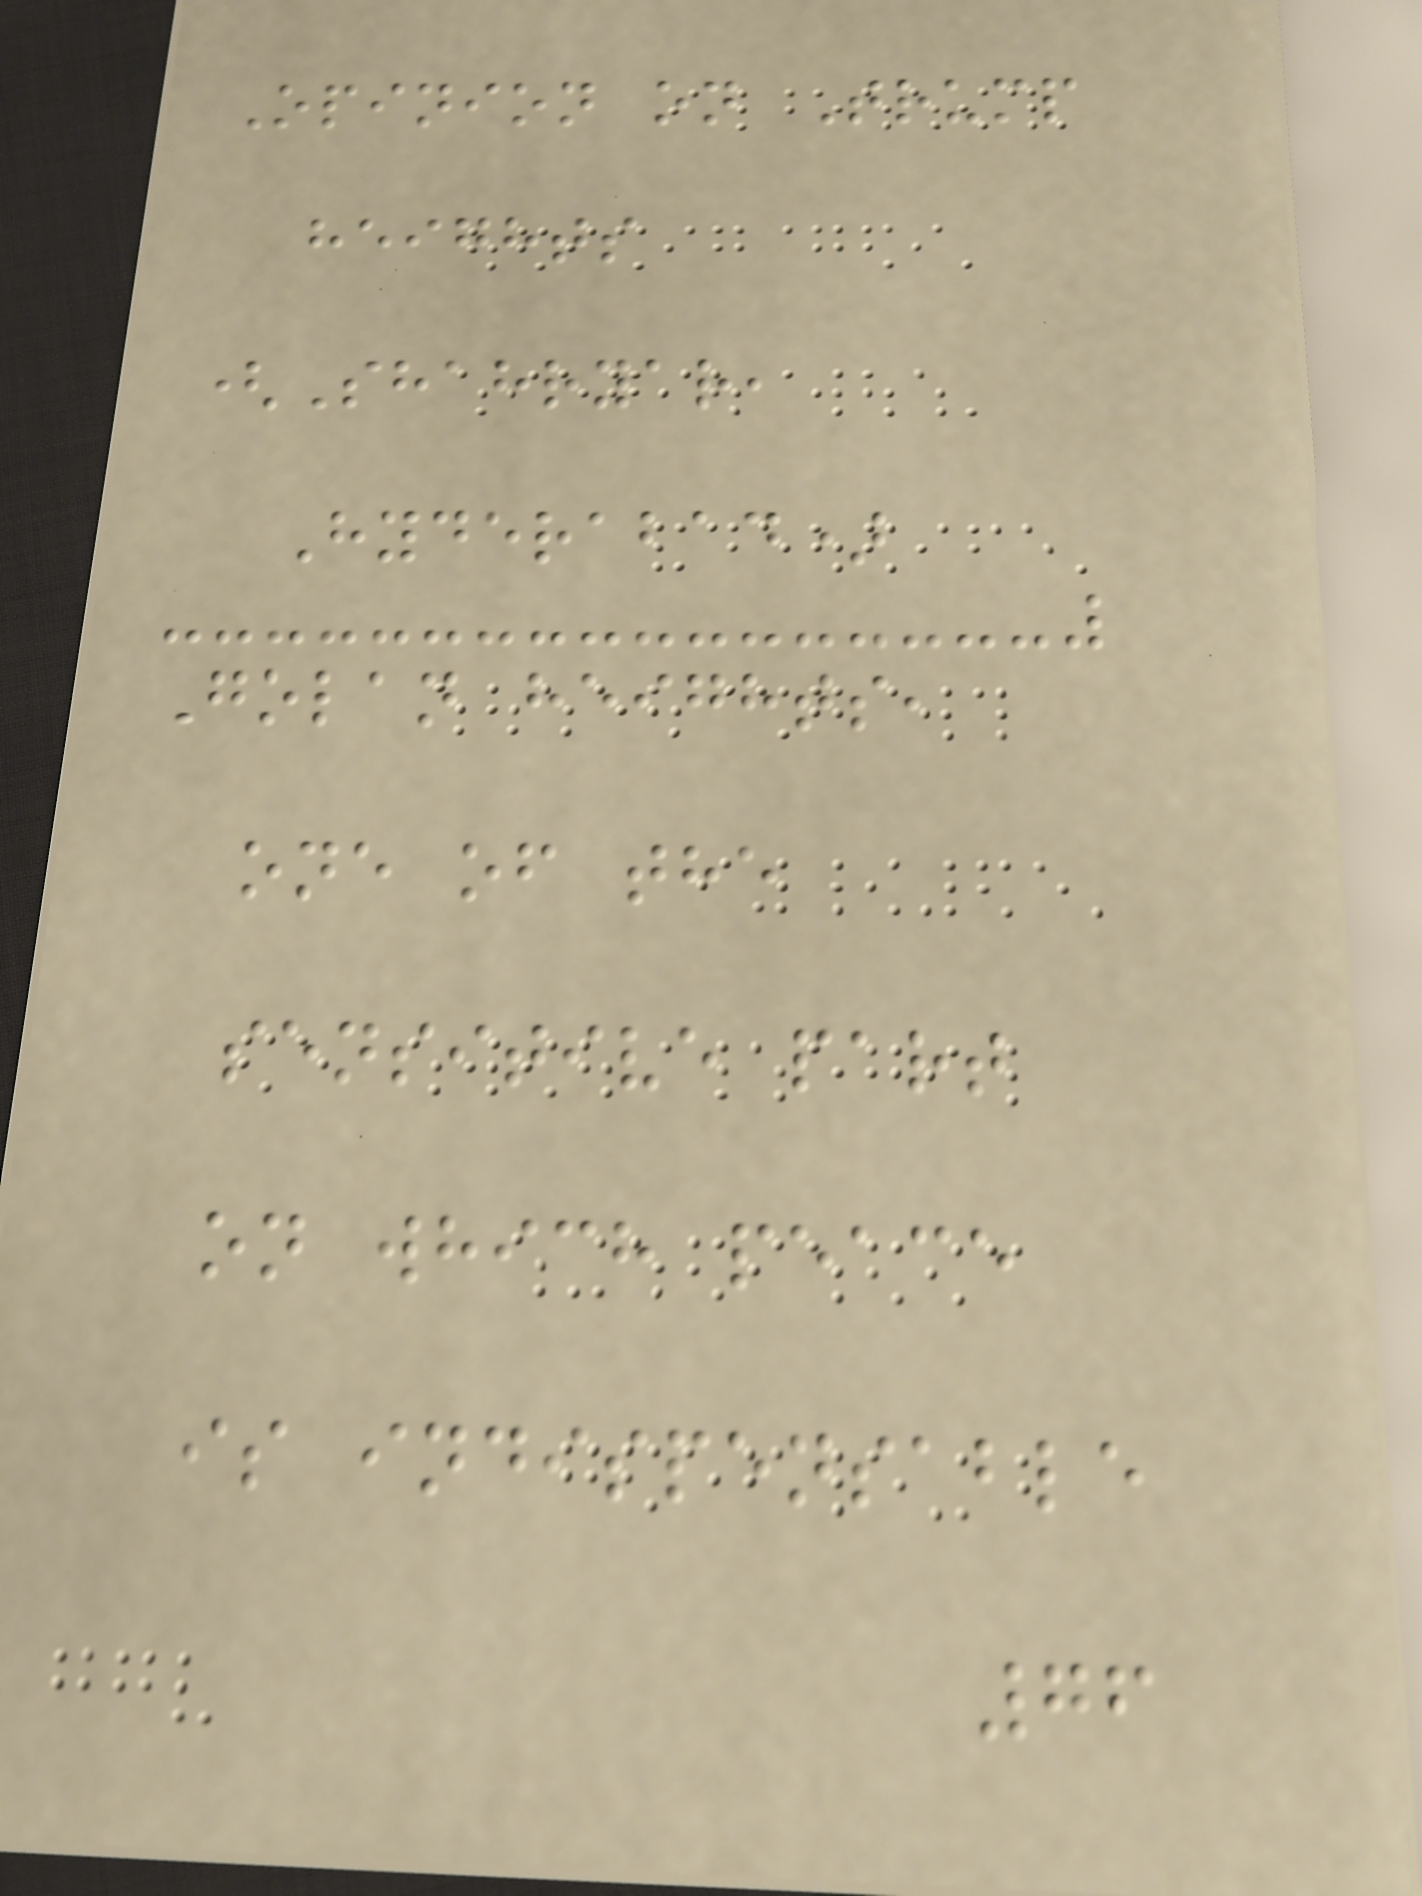Opinion on Trump
heights
(Shahryar,
Hyderabad)
Golan heights,
one of the
sensitive part
on which peace
is indispensable
76
